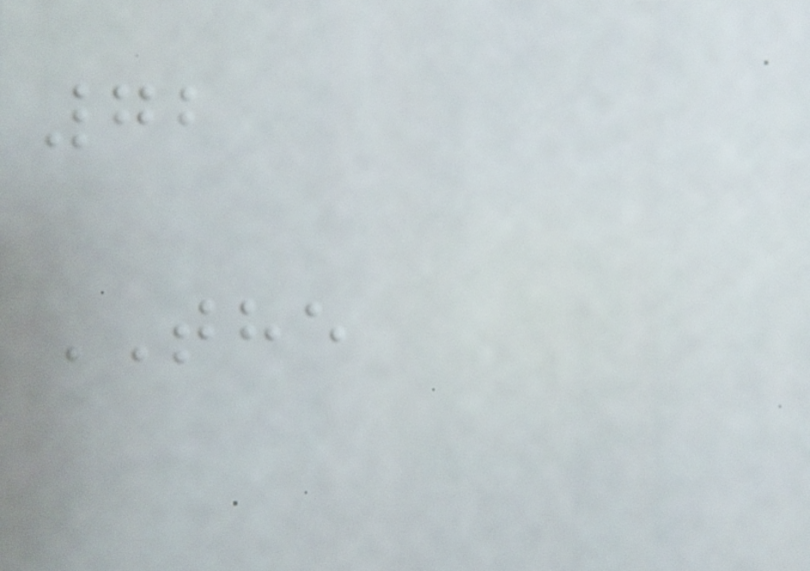72
THE
